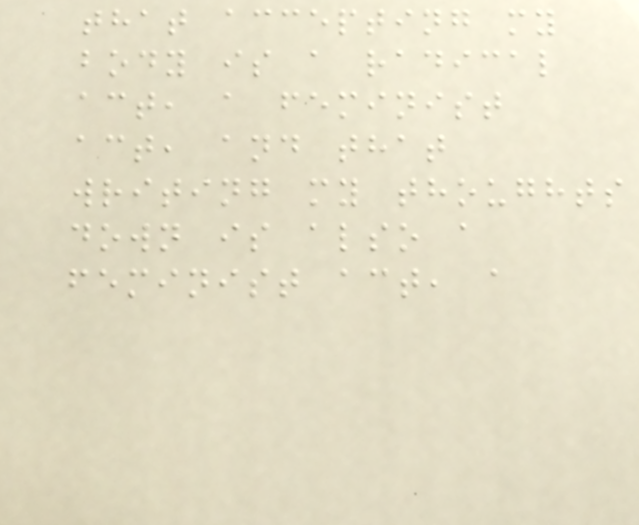that accepting my
body is a radical
act, a feminist
act, and that
writing my thoughts
down is also a
feminist act, a
